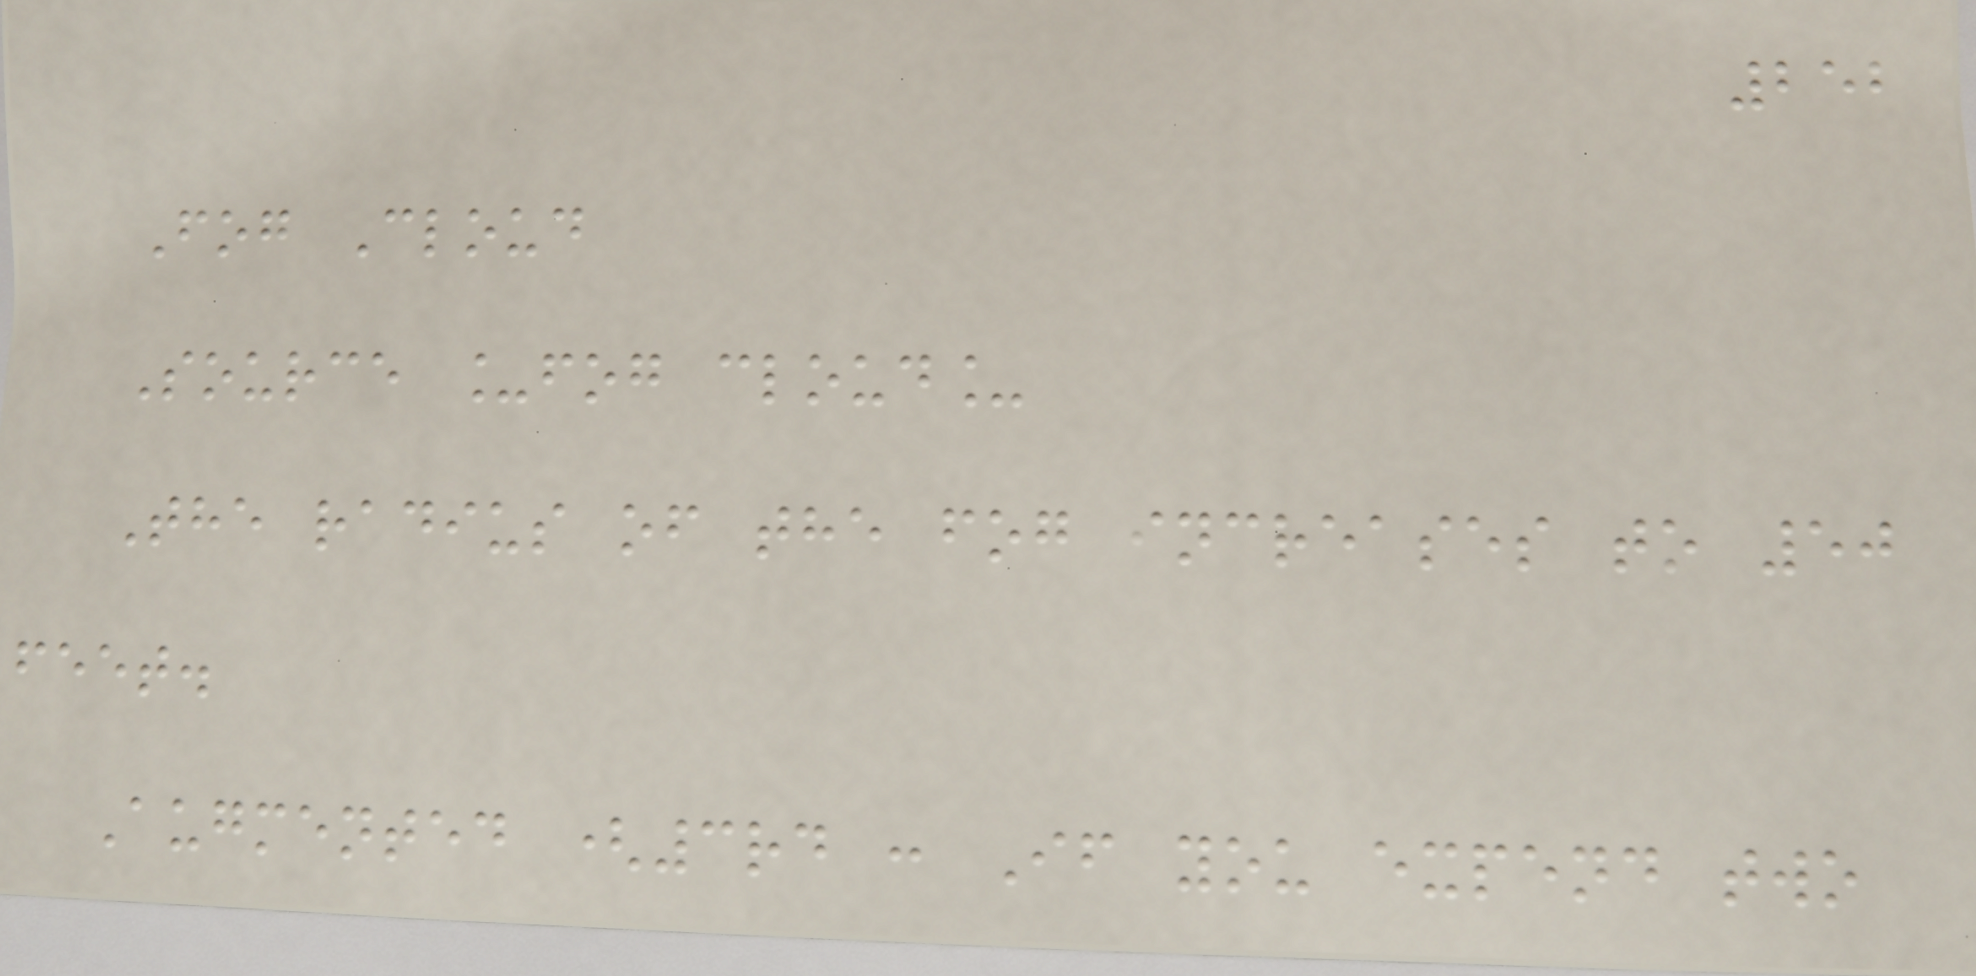252
Fog Cloud
Source _fog cloud_
The radius of the fog increases to 50
feet.
Augmented (3rd : If you expend two
